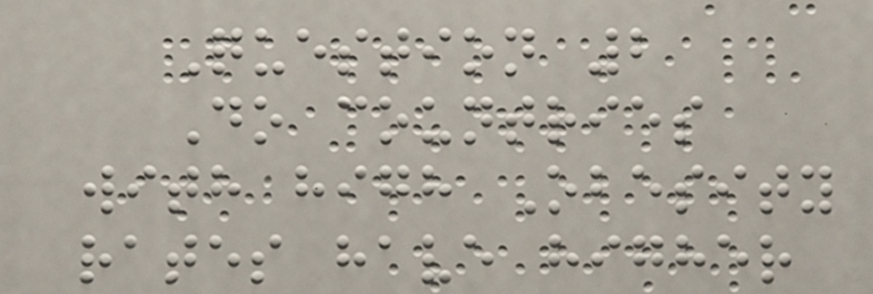Question 2
Do countries
with high Obesity
rates have higher
